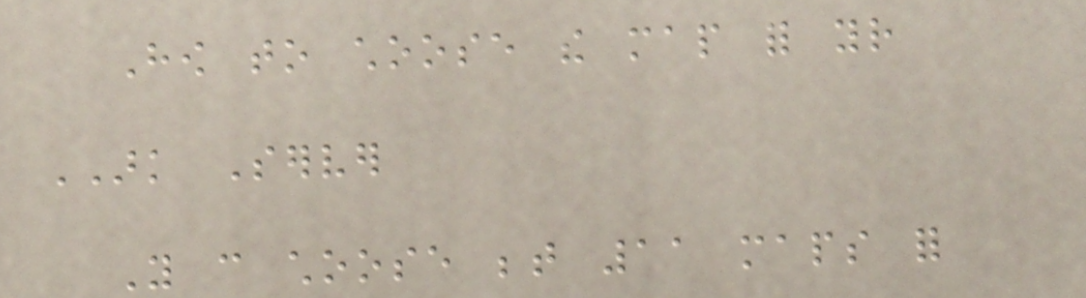How to choose the map for your
ARK Server
You can choose between 11 maps for
